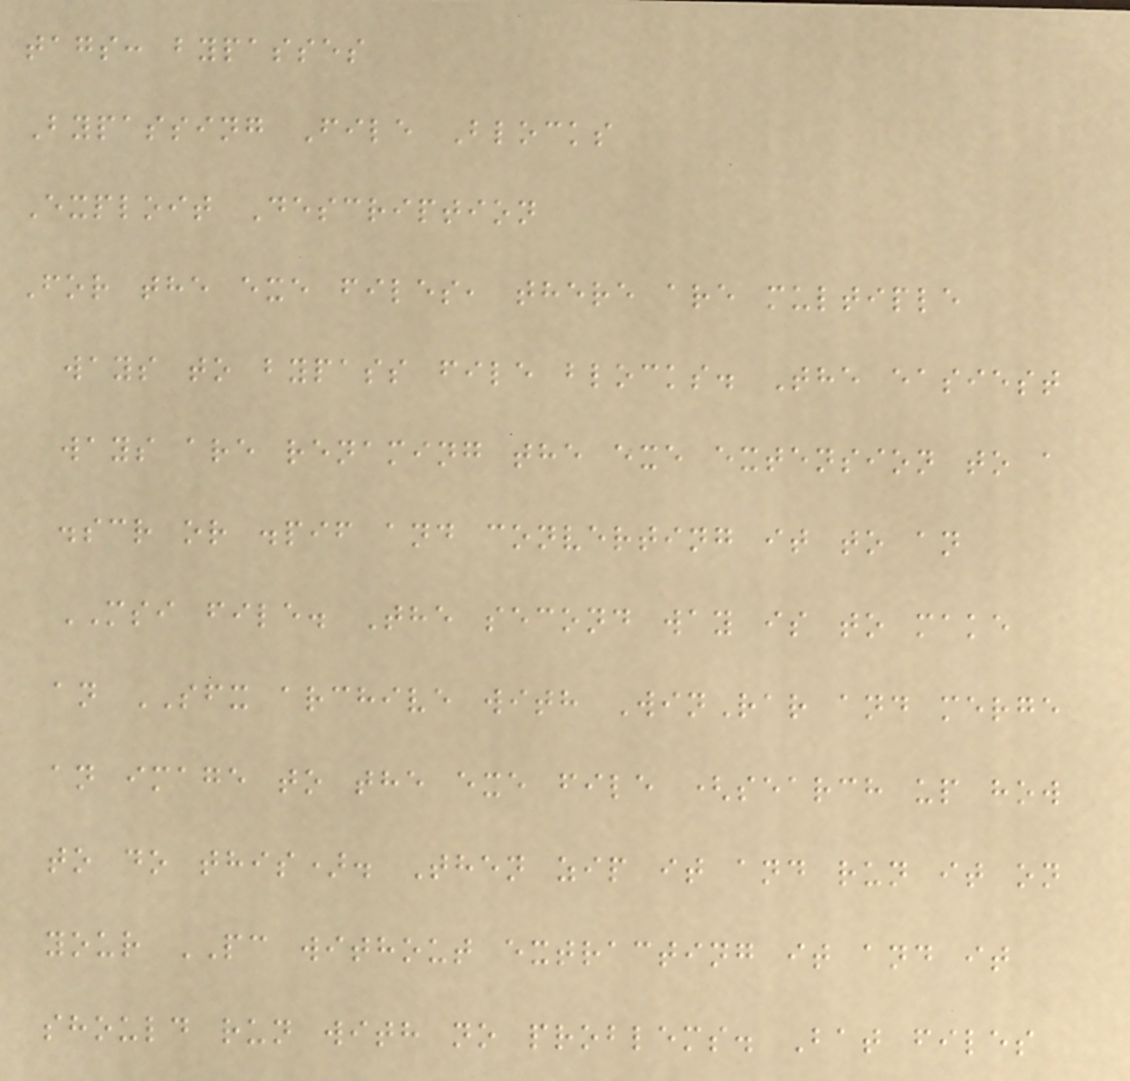tags: bypasses
Bypassing File Blocks
Exploit Description
For the exe files, there are multiple
ways to bypass file blocks. The easiest
ways are renaming the exe extension to a
.scr or .pif and converting it to an
MSI file. The second way is to make
an SFX archive with WinRar and merge
an image to the exe file (search up how
to do this). Then zip it and run it on
your PC without extracting it and it
should run with no problems. Bat files
